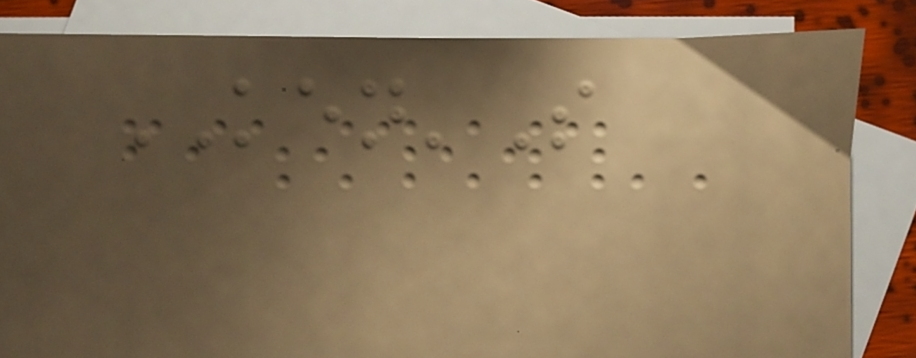KEN'S
